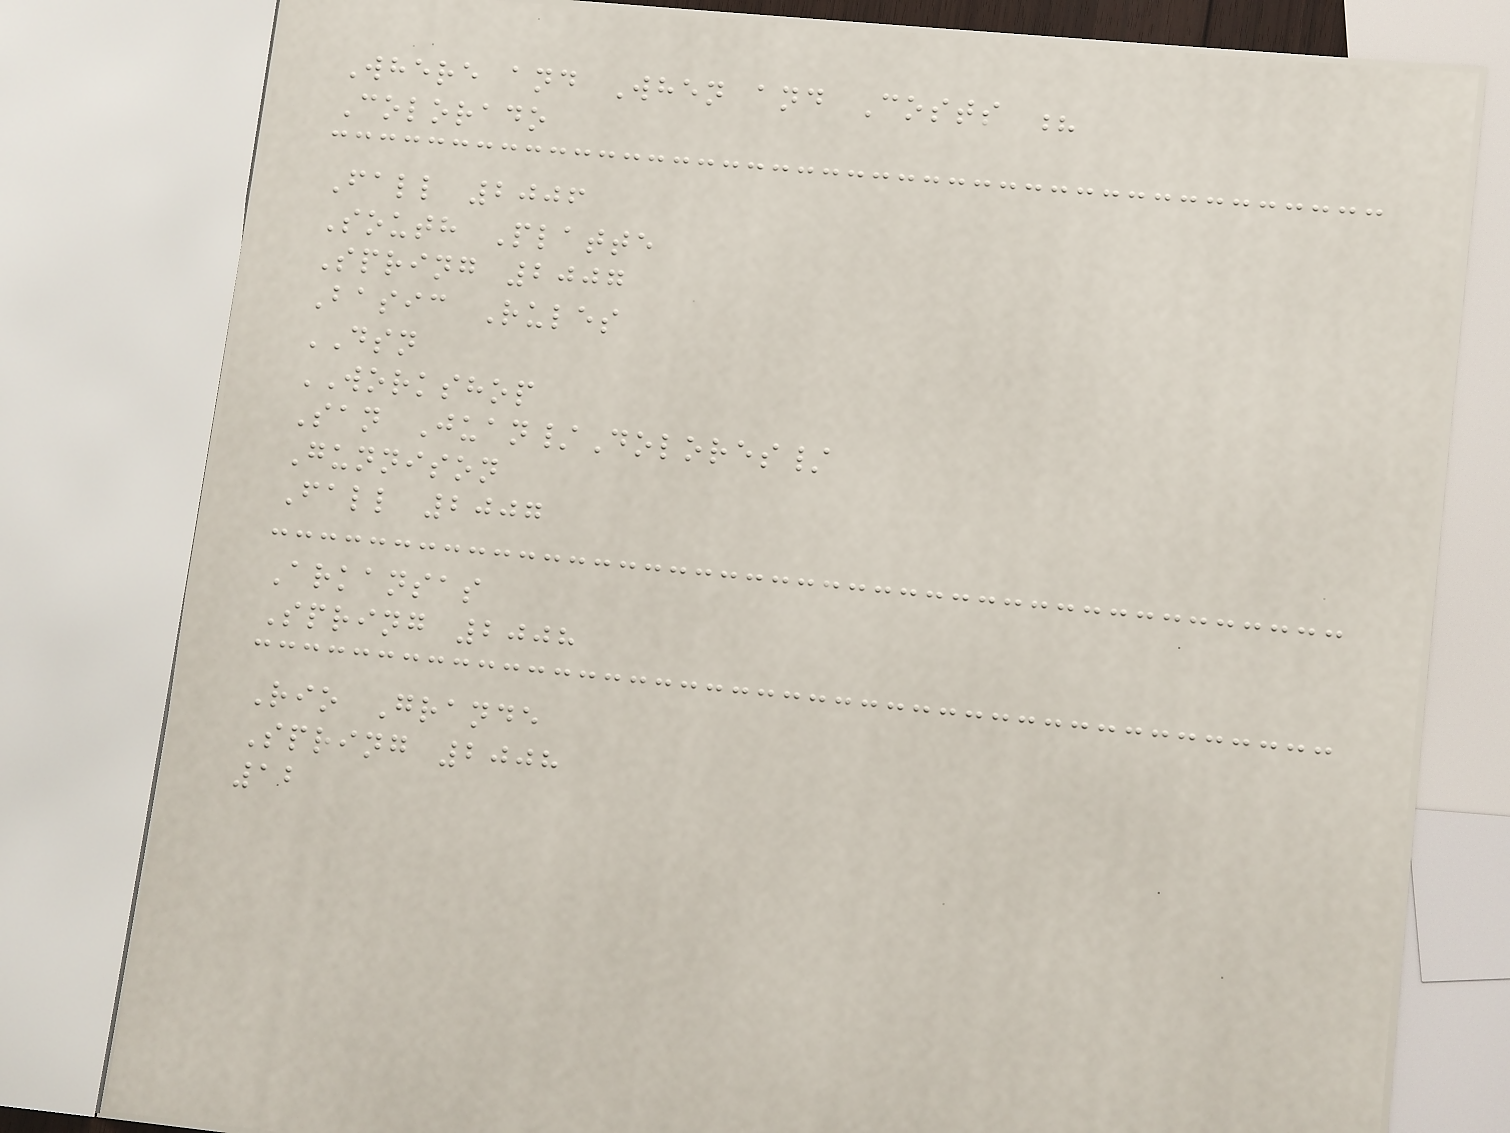Where and When and Costs ?
Colorado
Fall 2006
South Platte
Spring 2007
Basic Rules
DSN
WORKSHOP
San Juan/Dolores/
Gunnison
Fall 2007
Arkansas
Spring 2008
Rio Grande
Spring 2008
12
